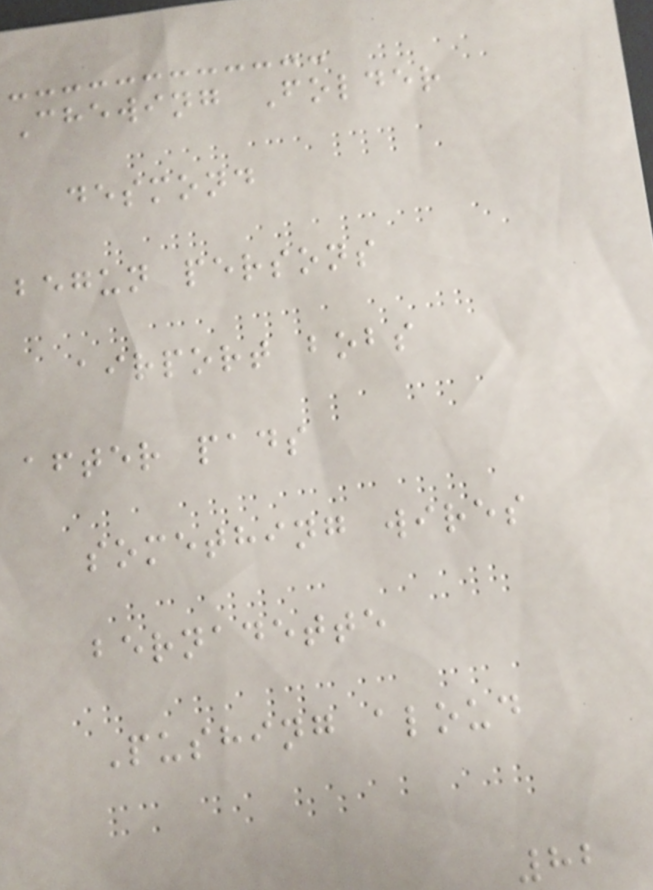Chewing Folder
desmond
begun persons
airport bobs
after pads
something wires
bernadette
Pushing aloud
82
